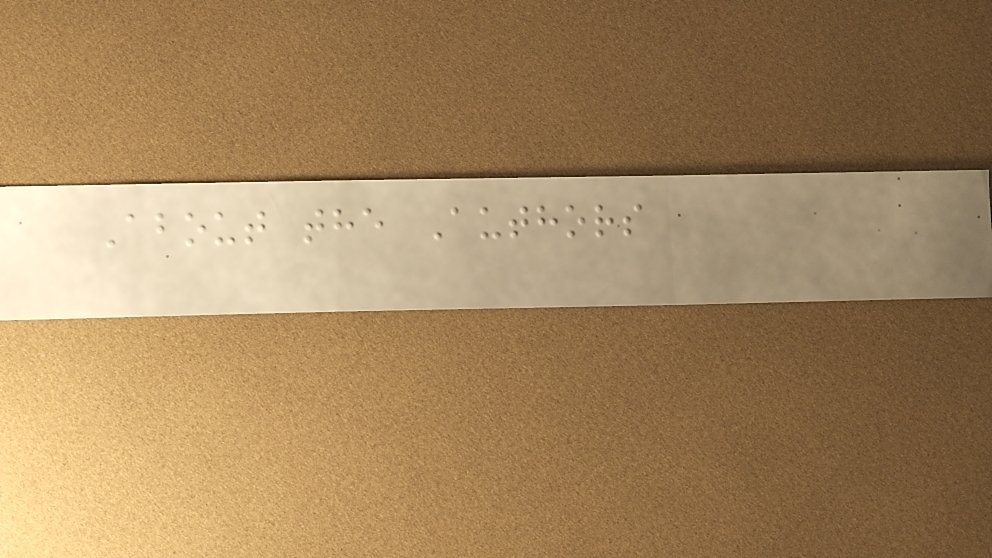About the Authors
